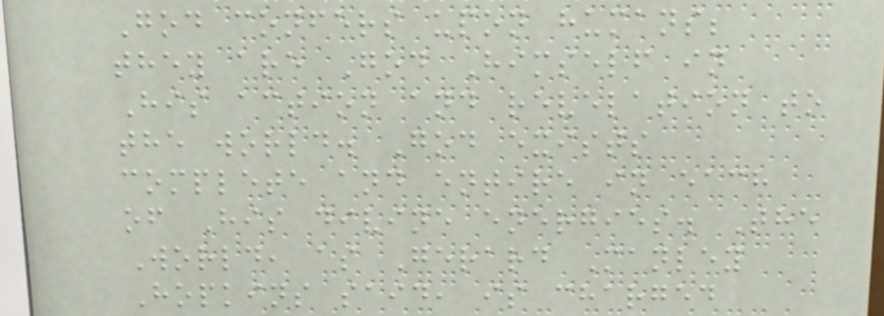God confers upon humans;
they are God Himself in
His action and revelation to
the world. God exists
complete and entire in each
of His divine energies. The
World, as Gerard Manley
Hopkins said, is charged
